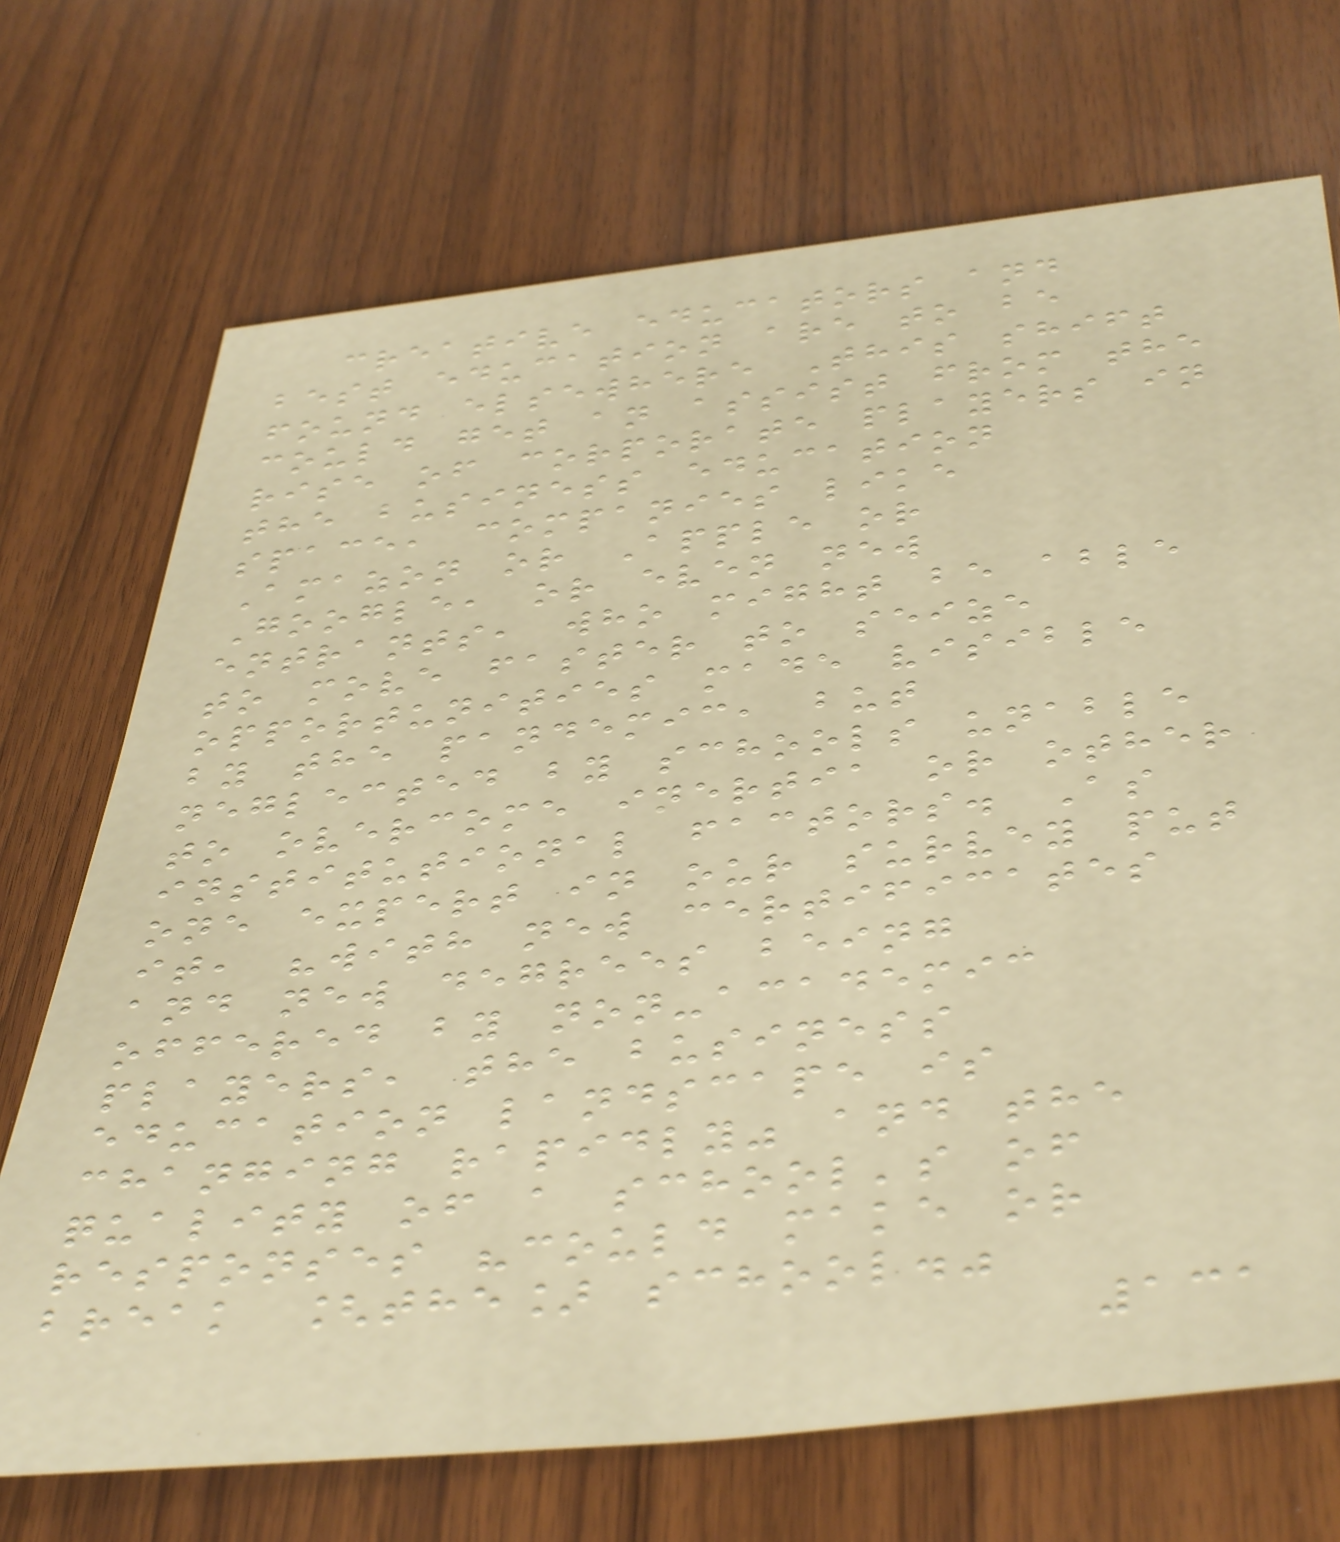creative educators and
best education are to be
found elsewhere This shift
could get an assist from the
rise of corporate players in
the business education
space, companies like
Amazon or Apple or
Google, or even new
entrants, who might be able
to move faster to seize
opportunities made visible
by the pandemic, but
neglected by schools unable
to overcome inertia or other
institutional factors. As
one expert in our survey put
it, "with new certificates
and new degrees being
offered by non-academic
players, the business
education landscape is
changing rapidly" and the
quality of a school's of
responses "could make or
break [the] school."
131
